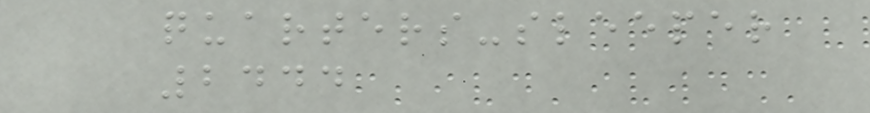quarters-sleeper
2444
